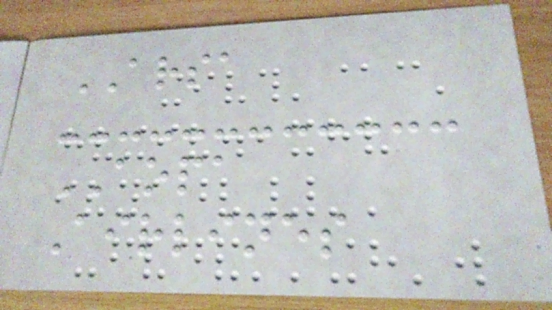ARSA
AOPA
Airlines
